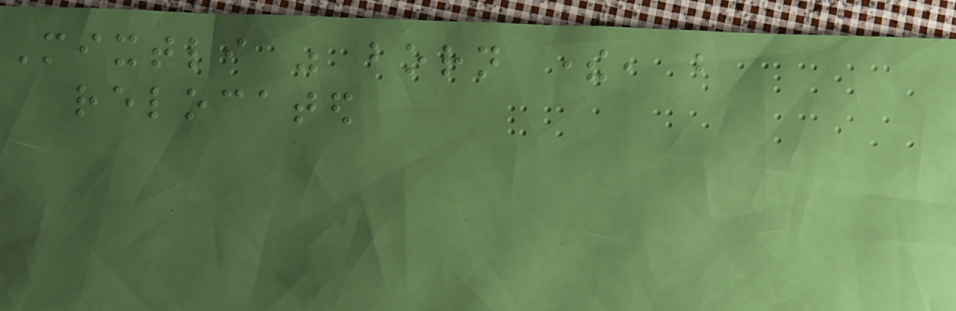Mixtli was born there, but
relocated
